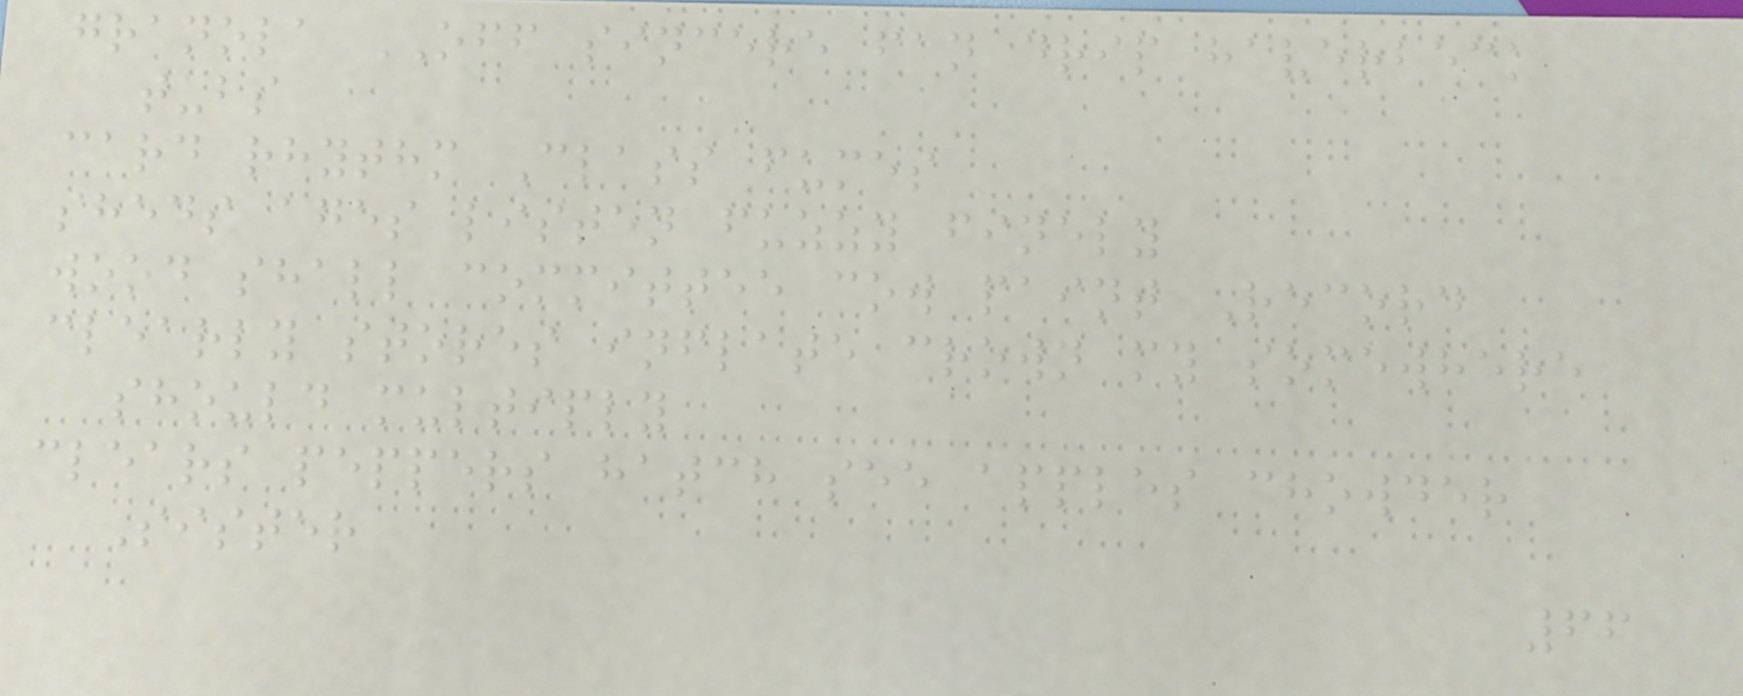granola OFF sincere fan drip haverbeck
tubs
card rhythm Class fumes
sheds ages listen fuzzy finely
wood shall committee cow paint Record
clearly stores inflate crown my somewhere
should multiply
clears peppers hatch see apples chowder
Sister
66
